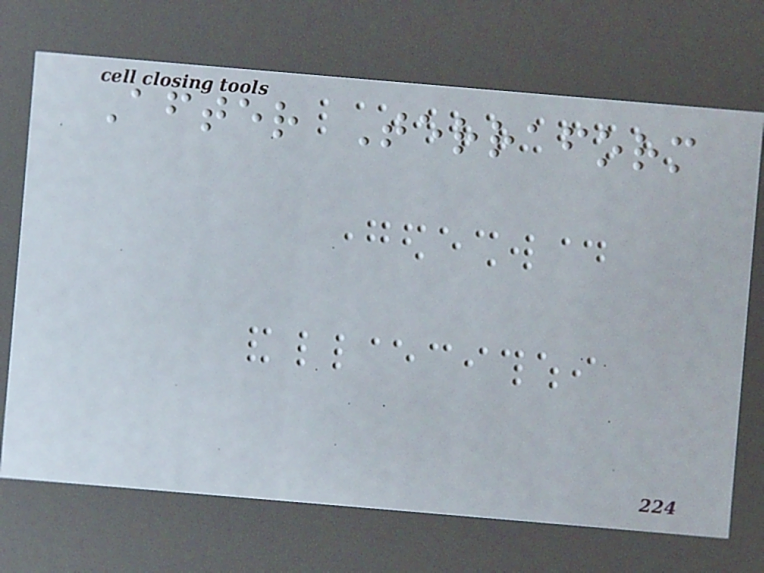After Terraform
